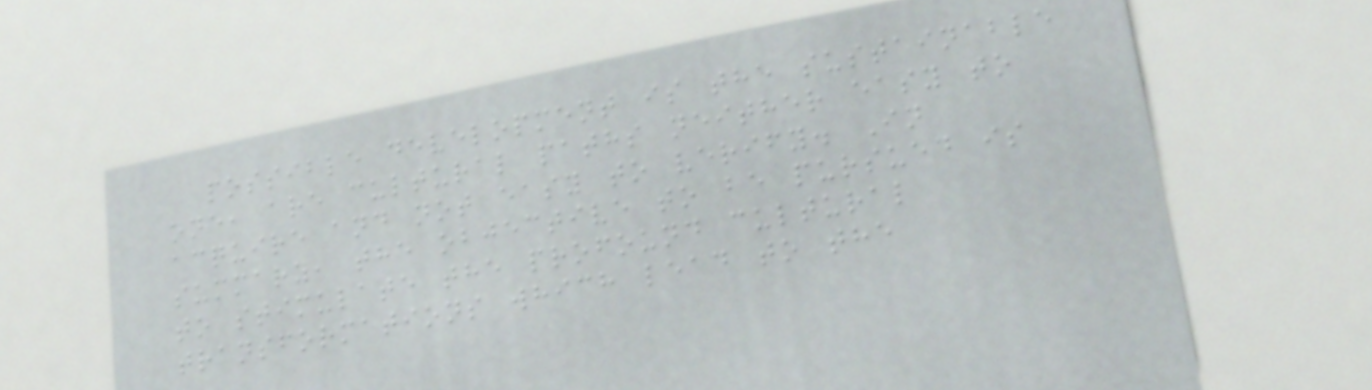possible development is the sustainable
one, are cultural paths neither easy to
acquire and not easy to verify. In
summary, the objective to be pursued is
to stimulate the profound cultural
transformations which lead to the
